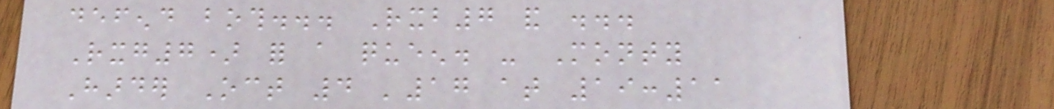defend both... Rxb7 and ...
Rxg7) for a queen. - Monty
Harder Oct 4 '17 at 19:11
